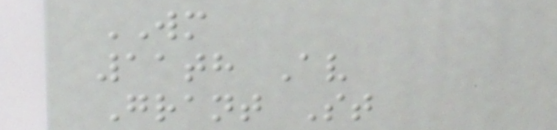WM
11th Av
Grant St
